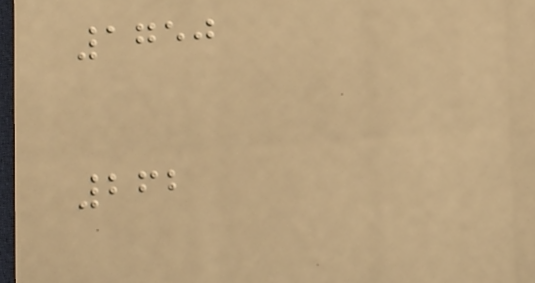1750
262
